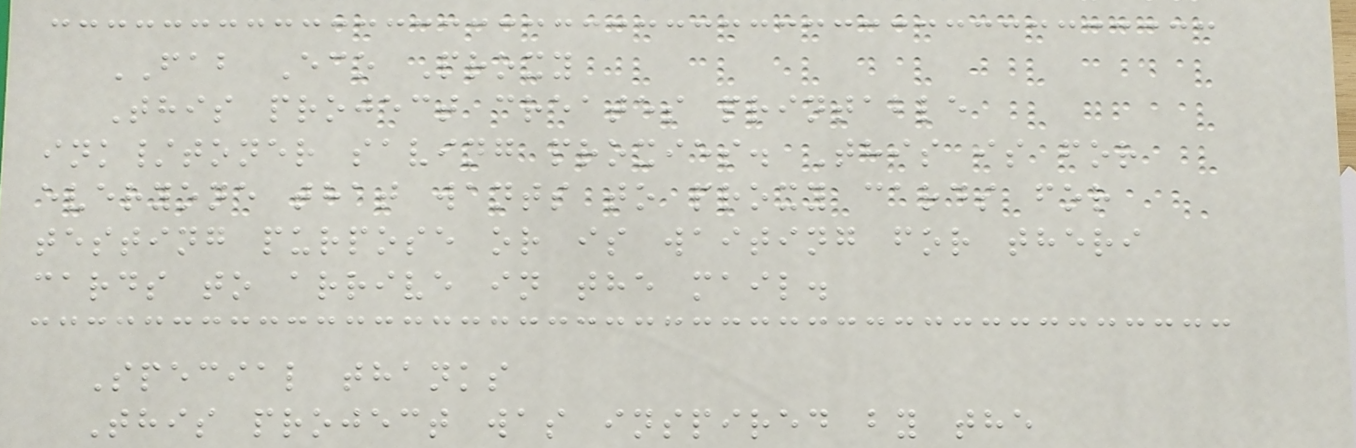FAB Eco Proxy
This project creates printable
ink/toner saving proxies. This is for
everyone that wants to proxy cards for
testing purpose or is waiting for theri
cards to arrive in the mail.
Special thanks
This project was inspired by the
